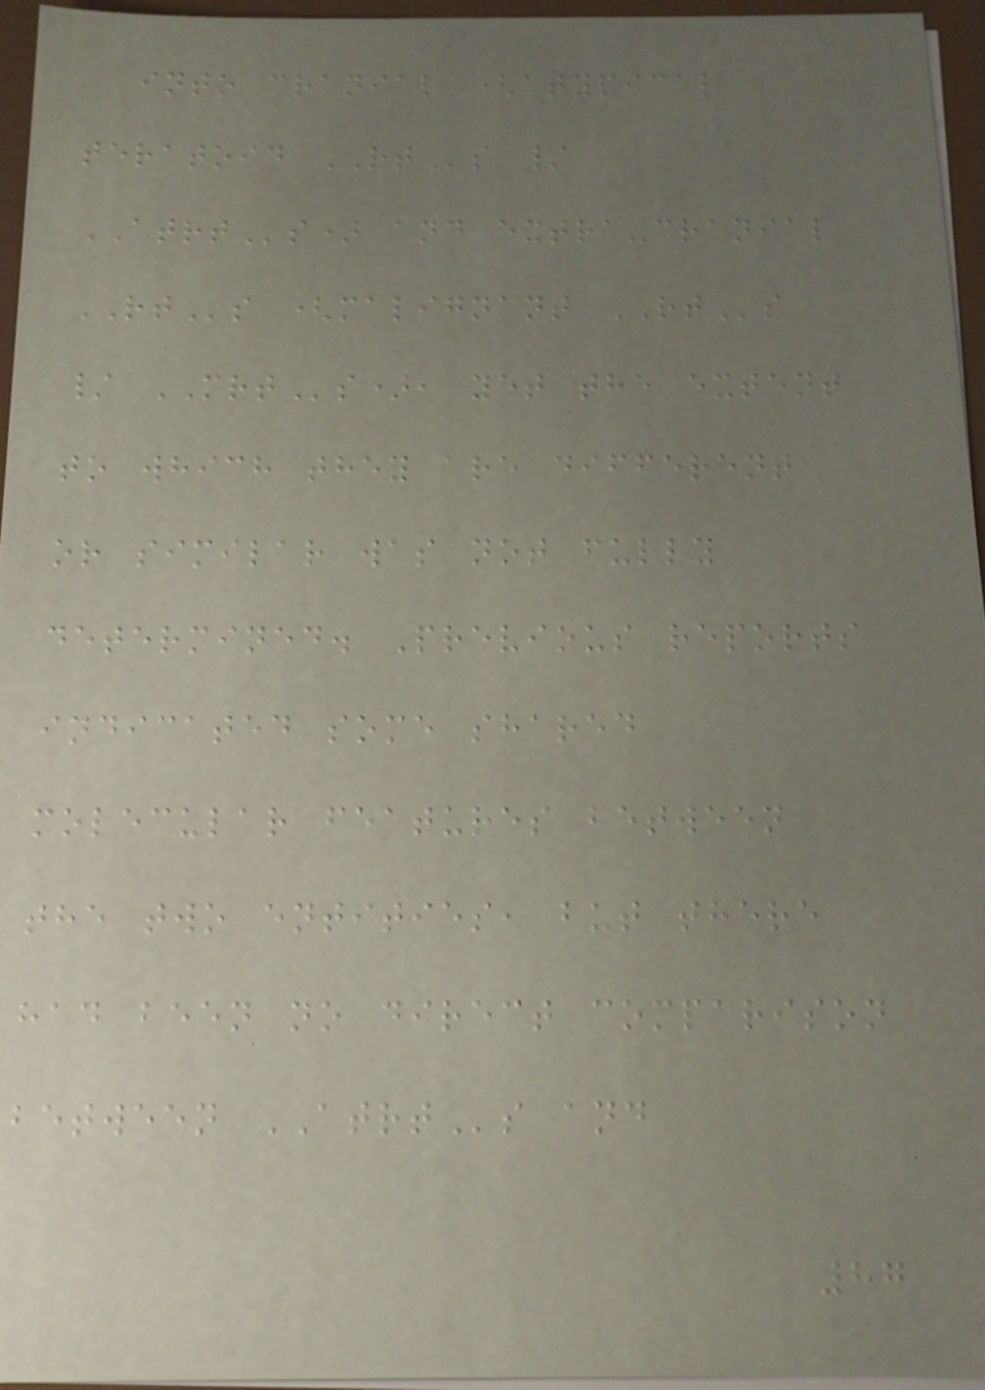into cranial (atypical
teratoid RTs /
ATRTs) and extra-cranial
RTs (malignant RTs
/ MRTs), yet the extent
to which they are different
or similar was not fully
determined. Previous reports
indicated some shared
molecular features between
the two entities, but there
had been no direct comparison
between ATRTs and
87
